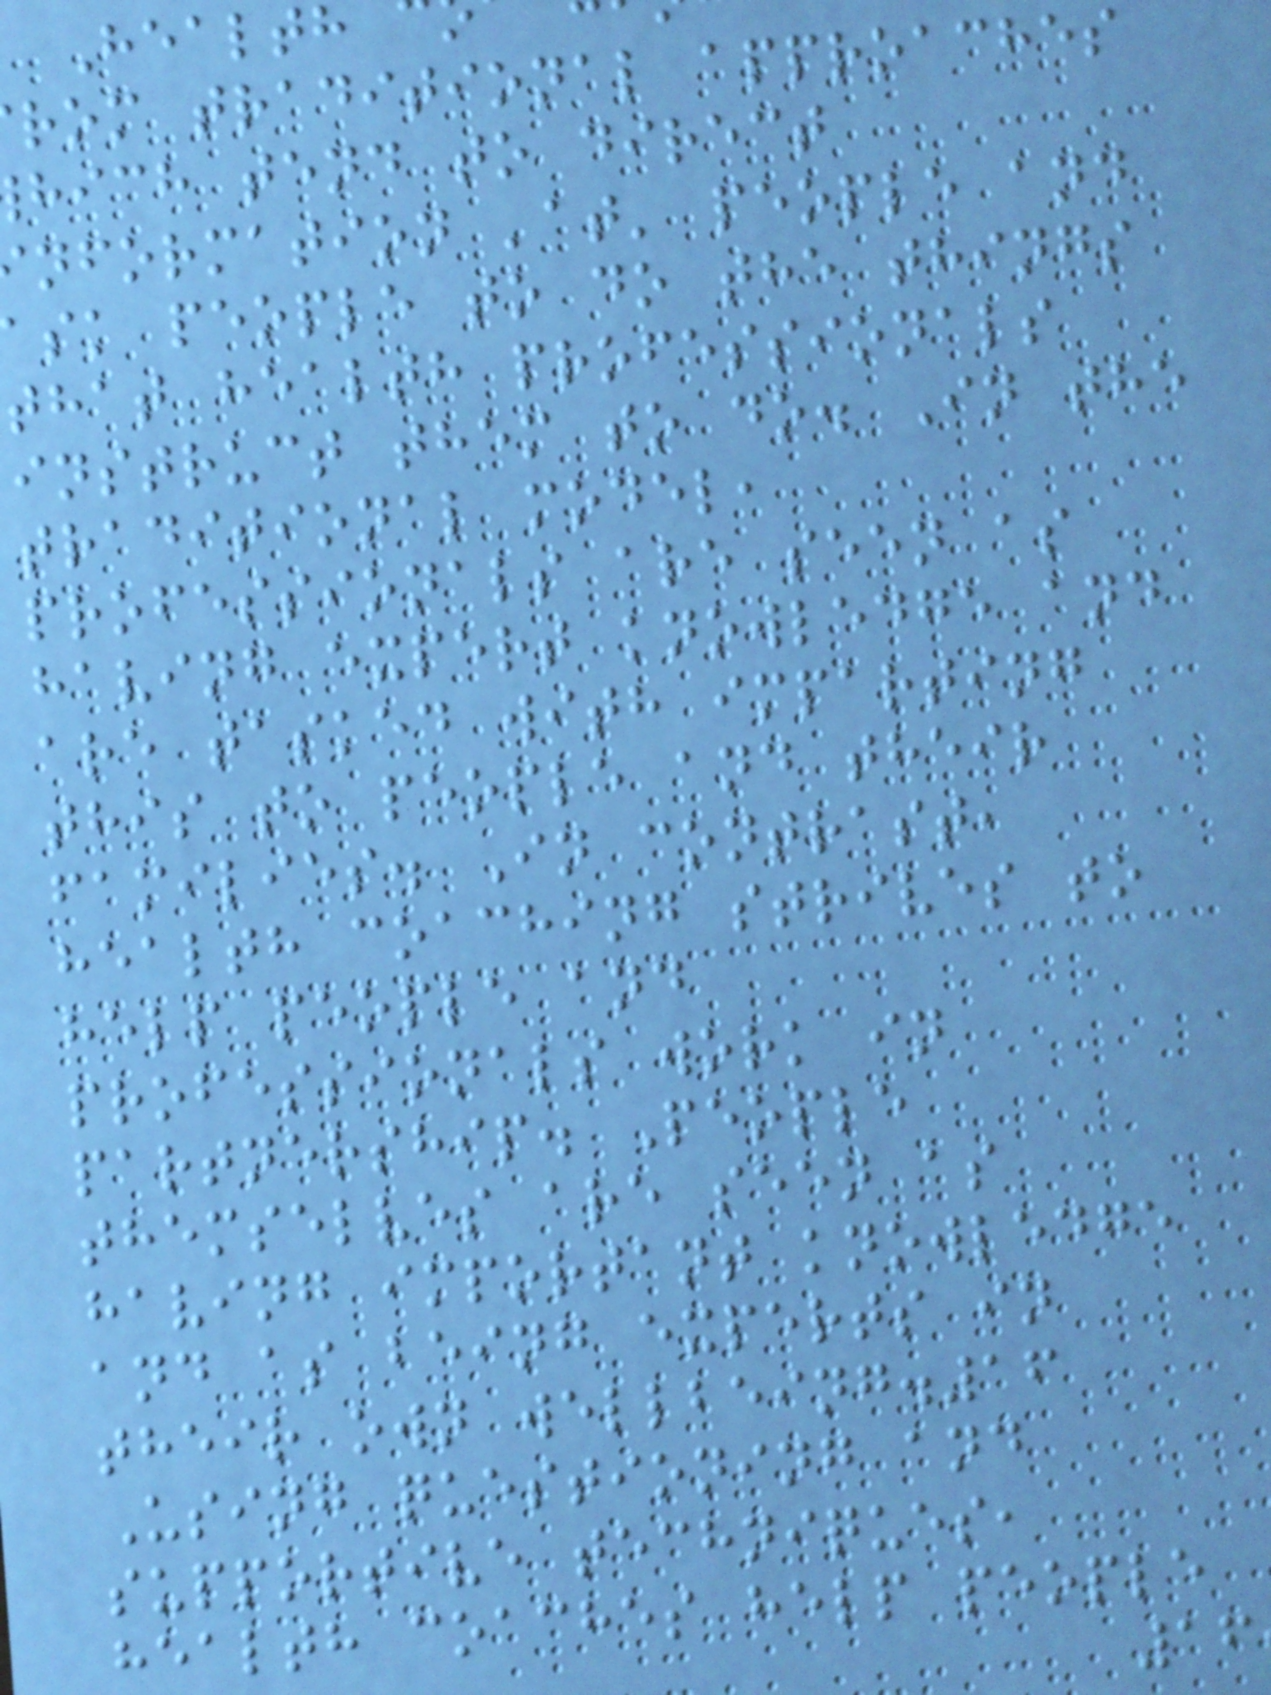Health
rom traditional approaches
hich tend to direct
nformation 'at' people and
sk people to do the things
that health professionals
instruct them to do. In the
traditional model,
professionals are seen as
having expert knowledge and
are tasked with imparting
this to people and their
families. In contrast,
health coaching strives to
help people and
professionals work in
partnership. People
themselves are seen as
having important knowledge
and as being experts in
their own wellbeing.16
Using questioning and
supportive techniques,
health coaches help people
